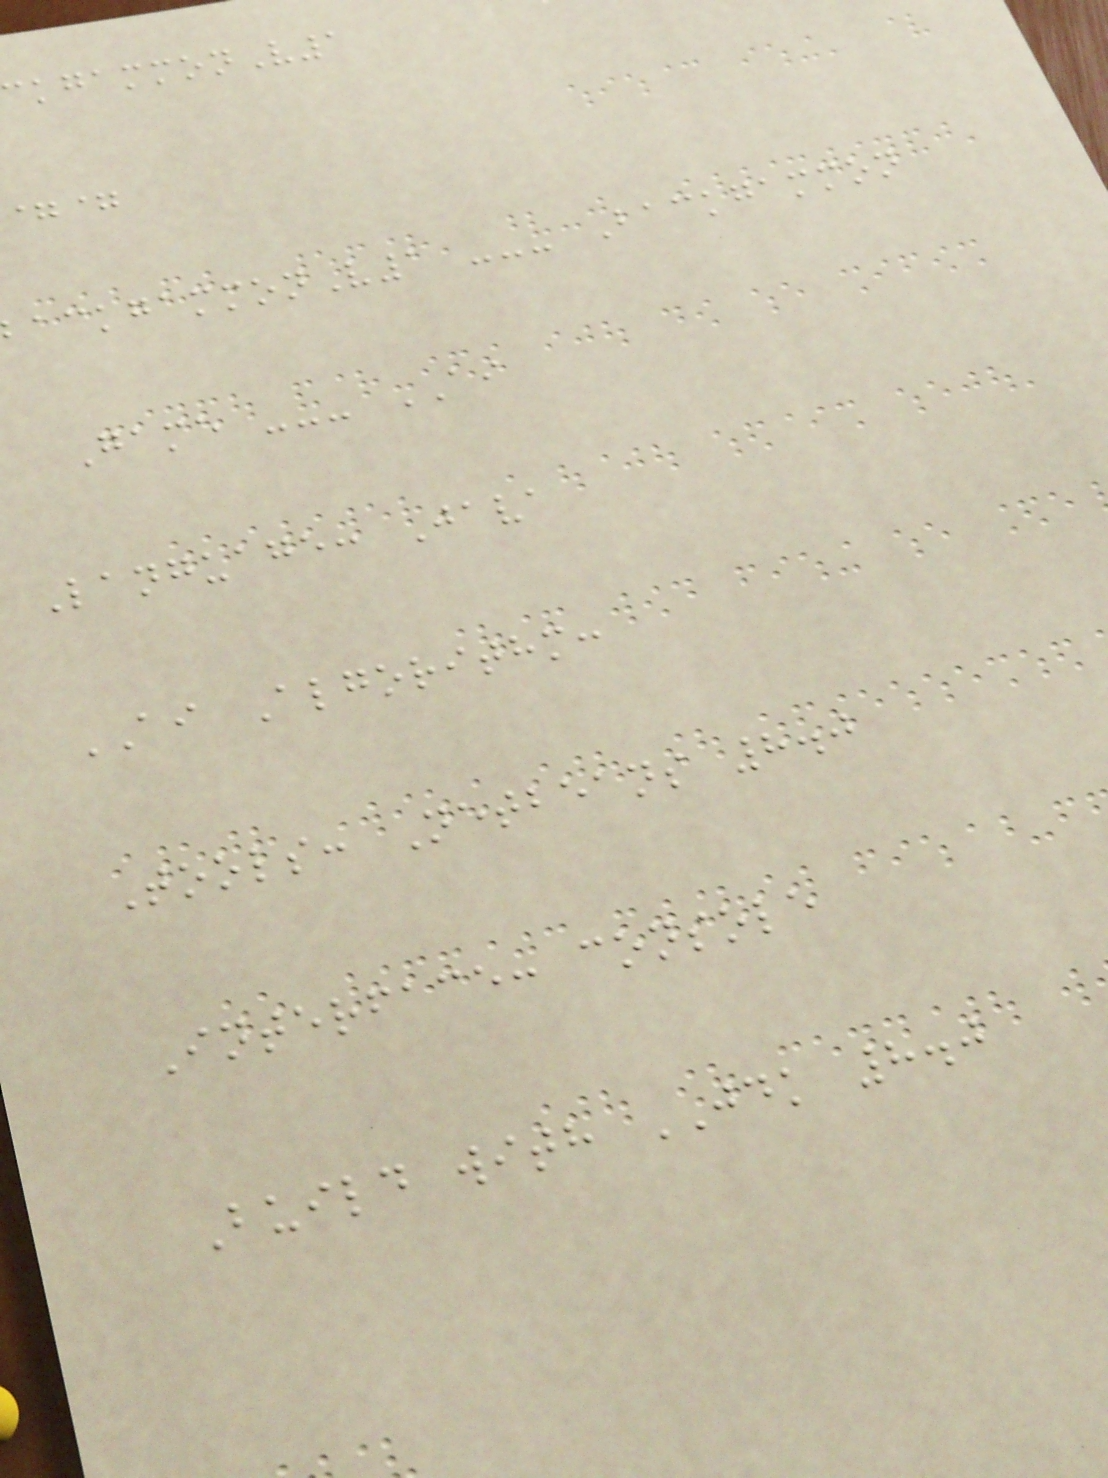ckgammonV1
ackgammonV1 --- Backgammon
Game --- AI
Language: Java
AI Algorithm:
Tools: Netbeans 8.0
Interface: console
Build with JDK 8.0
